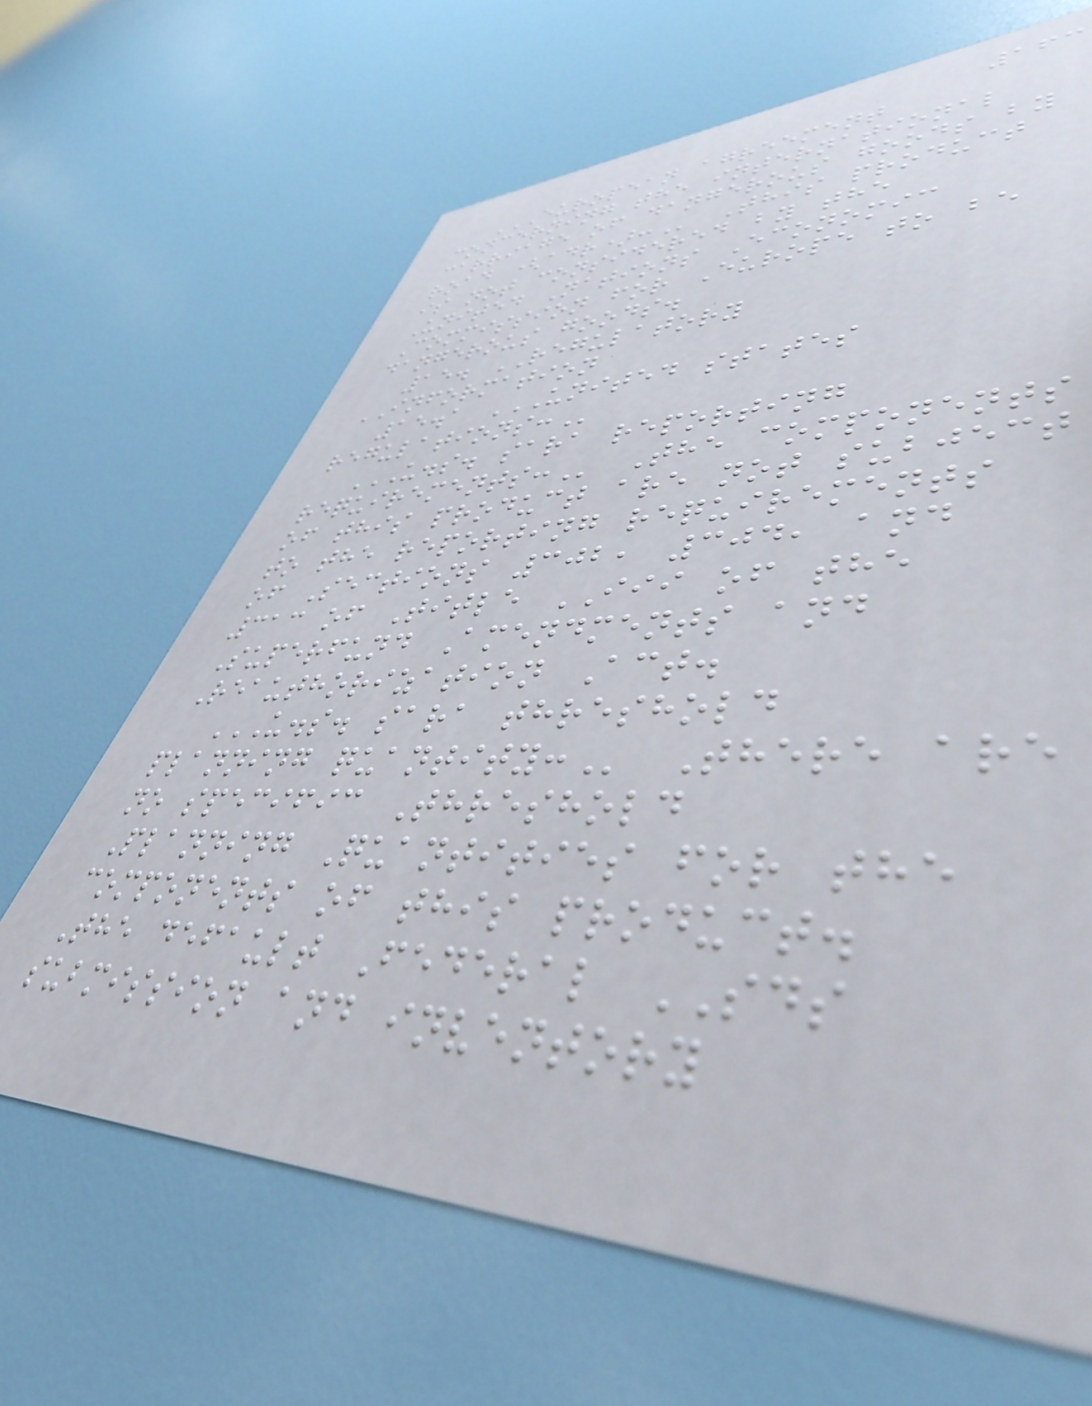163
EUROPEAN AGREEMENT
CONCERNING THE INTERNATIONAL
CARRIAGE OF DANGEROUS GOODS BY
ROAD (ADR): This product
is not considered by the
United Nations Economic
Commission for Europe to be
dangerous goods.
15. REGULATORY
INFORMATION
15.1 UNITED STATES
REGULATIONS:
U.S. SARA REPORTING
REQUIREMENTS: The components
of this product are not subject
to the reporting requirements
of Sections 302, 304, and
313 of Title III of the
Superfund Amendments and
Reauthorization Act.
U.S. SARA THRESHOLD
PLANNING QUANTITY: There are
no specific Threshold
Planning Quantities for the
components of this product.
The default Federal SDS
submission and inventory
